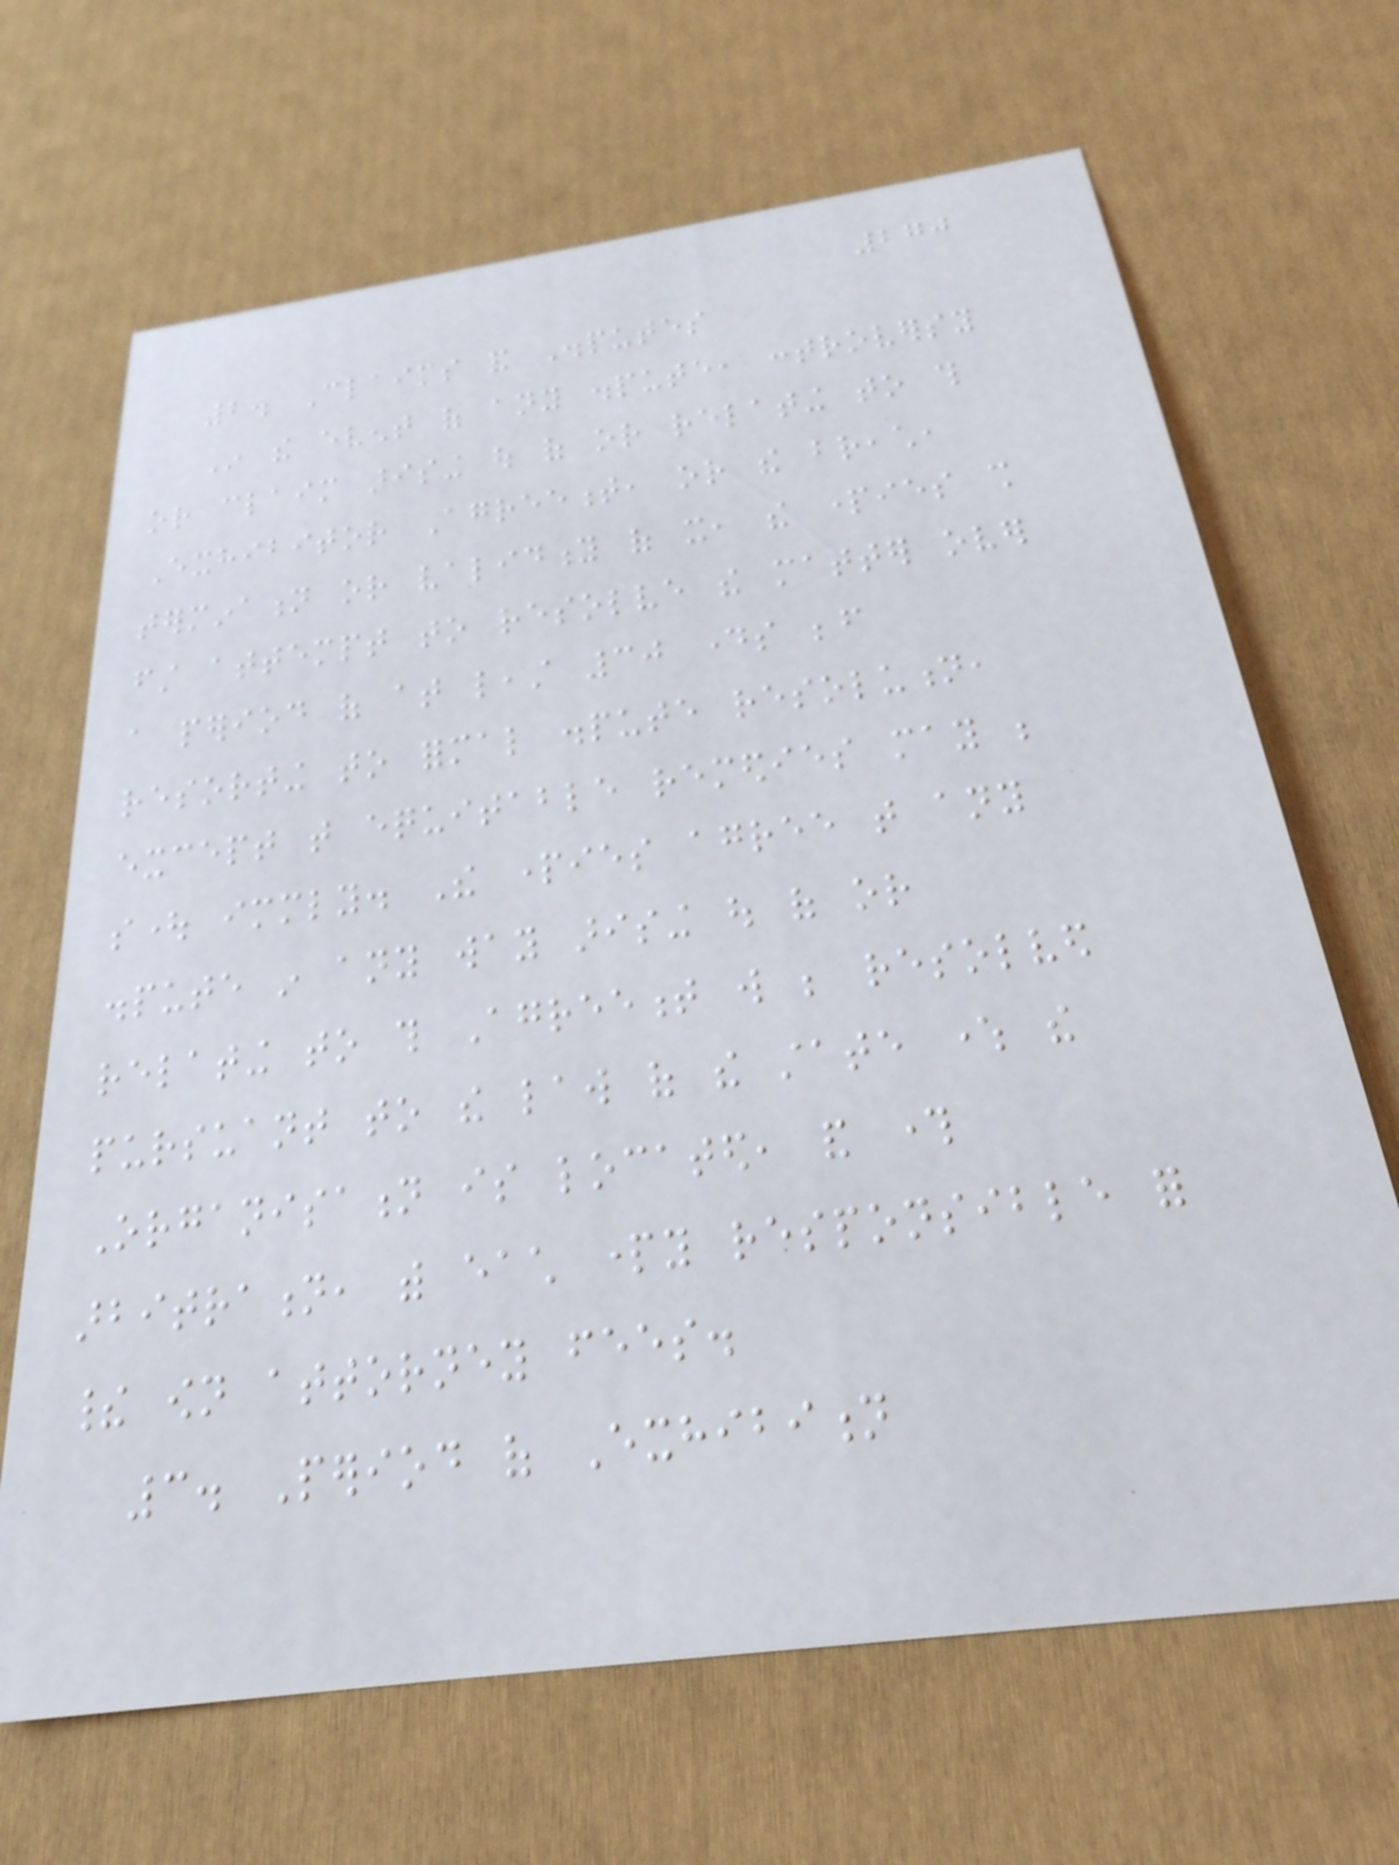270
2. Claims and Disputes
In the event of any dispute, controversy
or claim arising out of or relating to this
Exhibitor Agreement, or the breach,
termination or validity of it, the parties shall
first attempt to resolve the matter over
a period of at least 30 days before
resorting to formal dispute resolution,
except that equitable remedies may be
sought immediately. The parties agree that any
dispute in any way arising out of or
relating to this Agreement will be resolved
pursuant to the law of the state where the
Organisation is located, and through
arbitration, with each party responsible for
their own attorney fees.
3. Period of Exhibition
